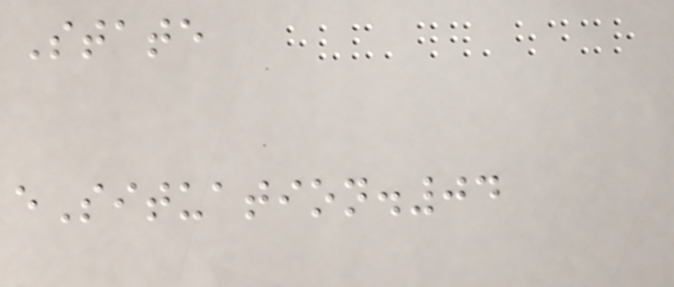State
eSituation.04
